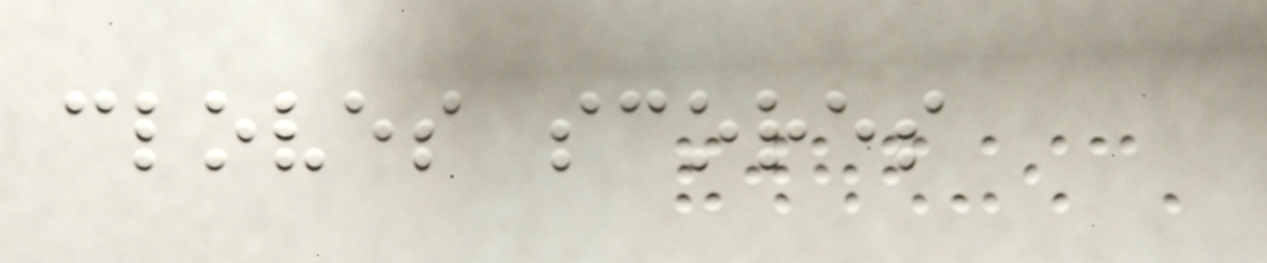cloves scores
